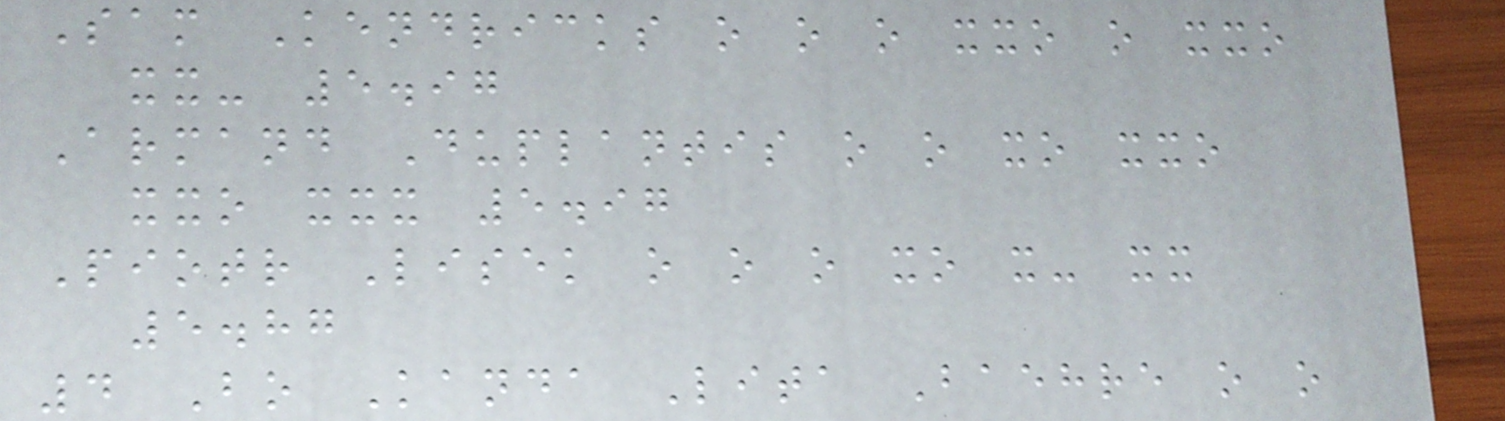Sam Kendricks o o o xxo o xxo
xx- 5.97
Armand Duplantis o o xo xxo
xxo xxx 5.97
Piotr Lisek o o o xo x- xx
5.87
4 Bo Kanda Lita Baehre o o
